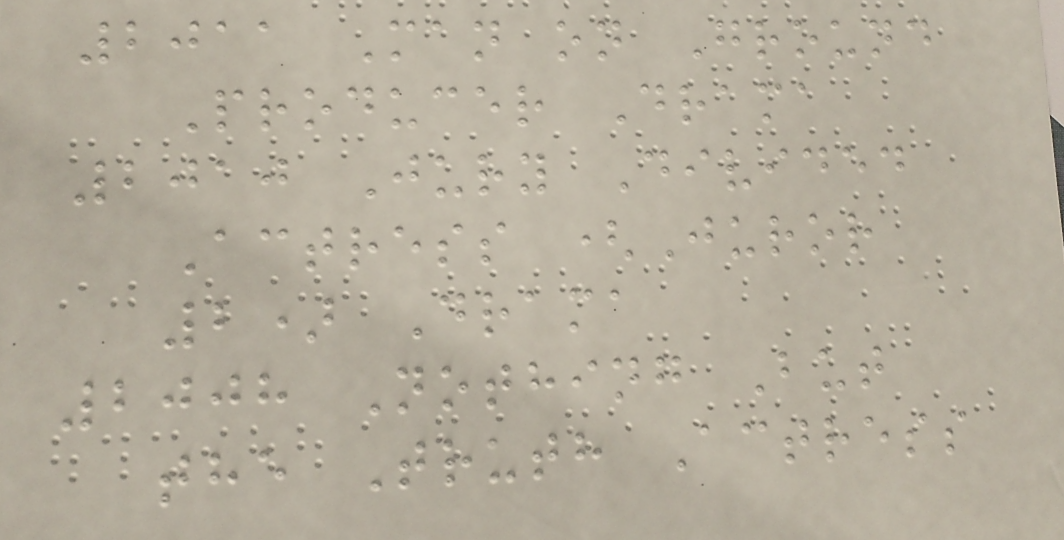2011 Man on Ground
Producer Drama
2010 Jury Divided
Actress (Juror
2) Drama
2008 Nothing But
the Truth Actress
